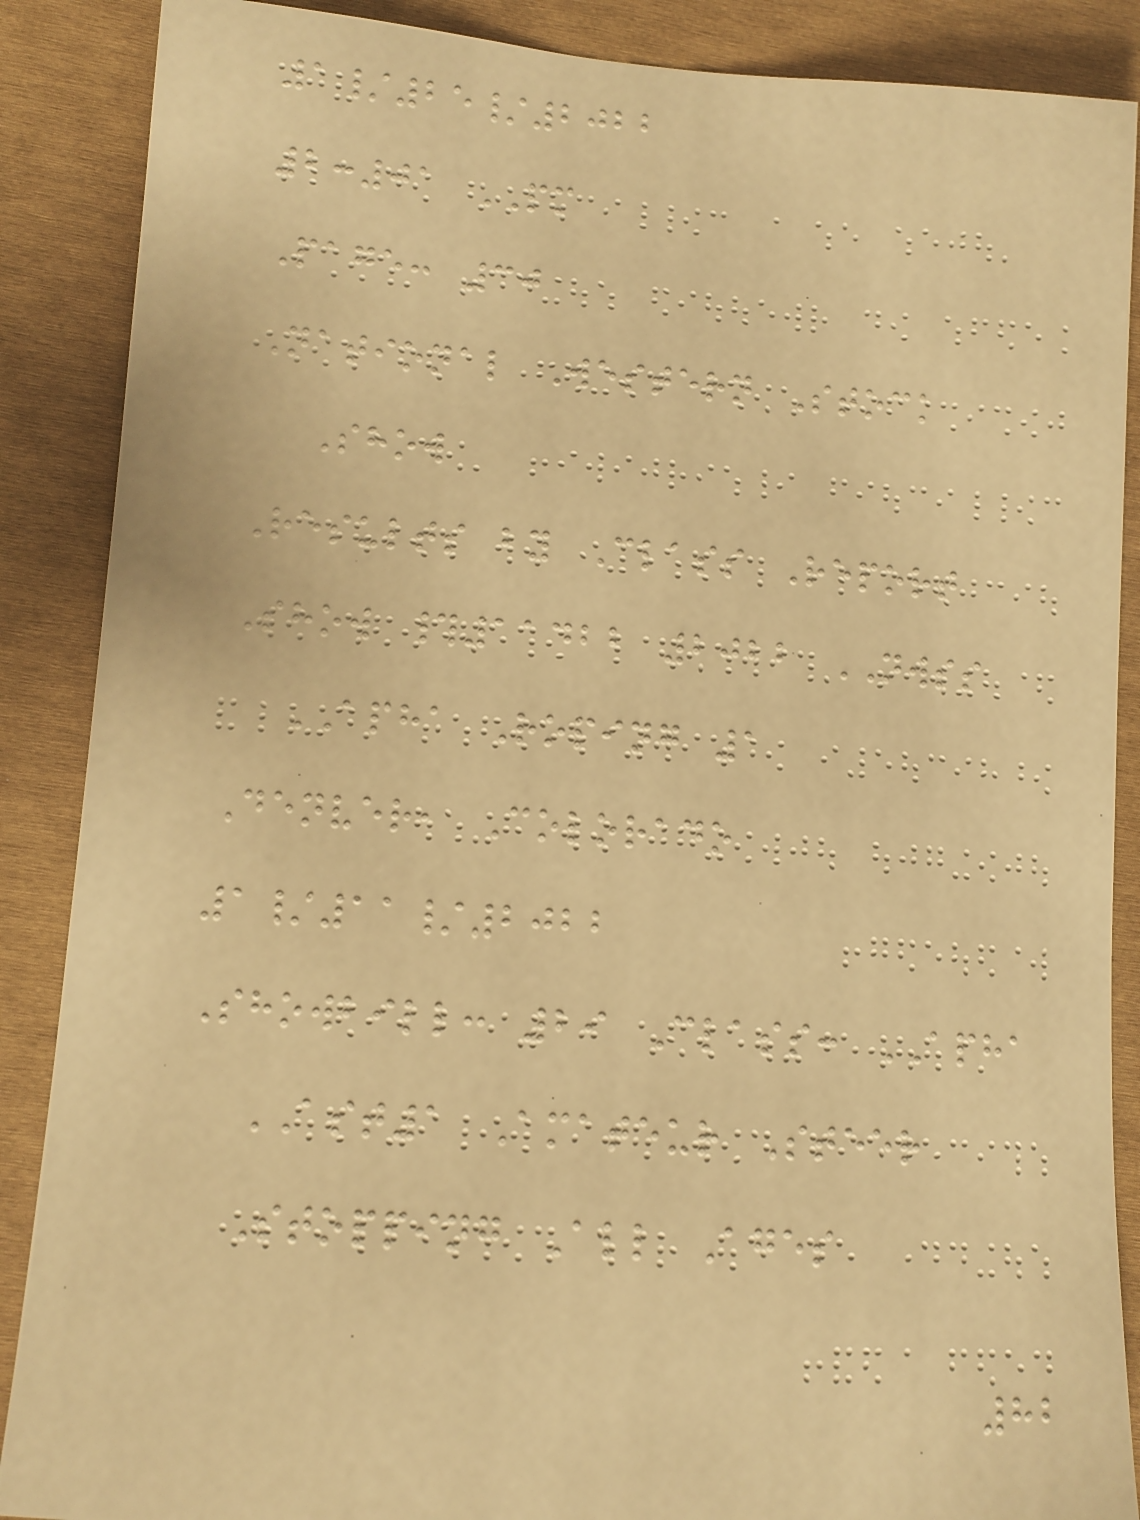1/25/2022
2:01 PM
Page: 30
National Western Stock
Show
Results by Class Report
Show #11422 2022 NWSS
APHA Roping 1
Denver, Colorado
1/11/2022
Showbill: 29 Class: APHA
AST1 Amateur Steer
Stopping All Ages
82
